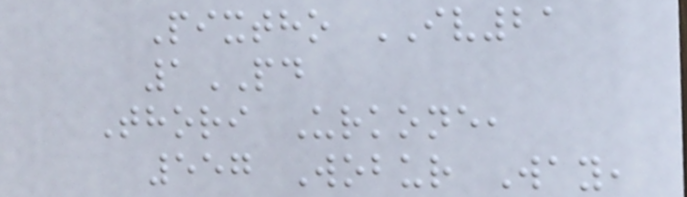Pixtho IV21
1PD
Thori Urkone,
557 Wobur Way,
